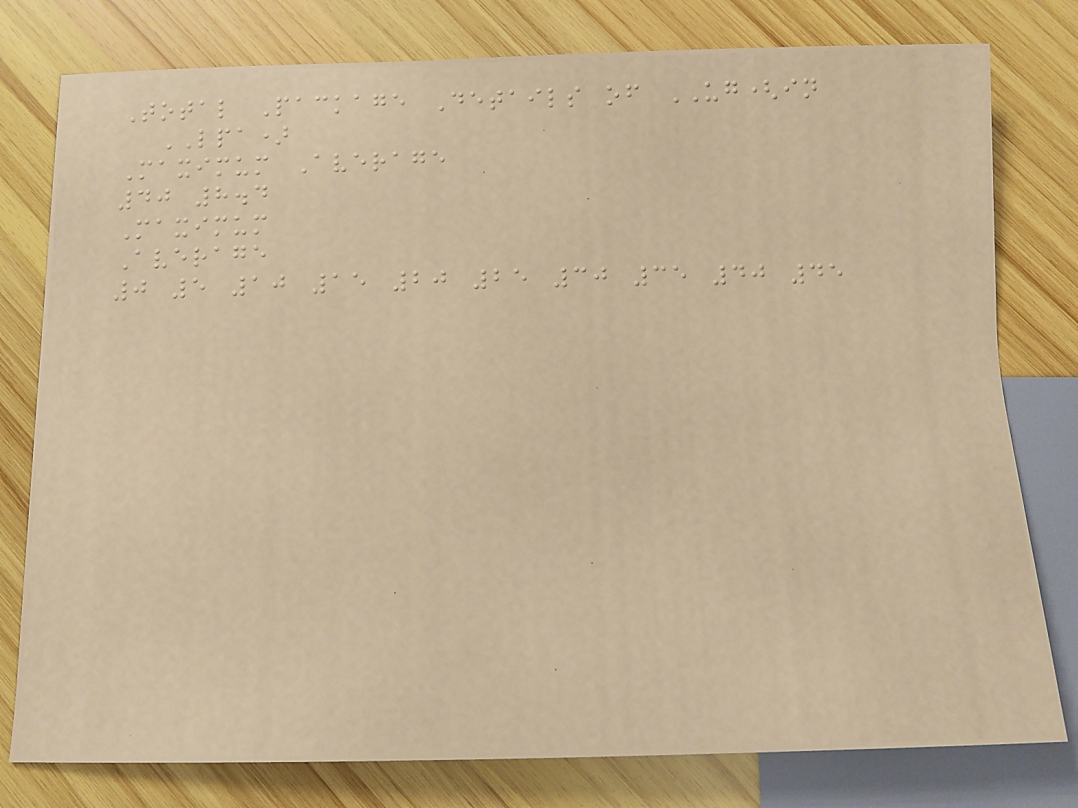Total Package Details of UG(in
LPA)
Maximum Average
40 8.4
Maximum
Average
0 5 10 15 20 25 30 35 40 45
